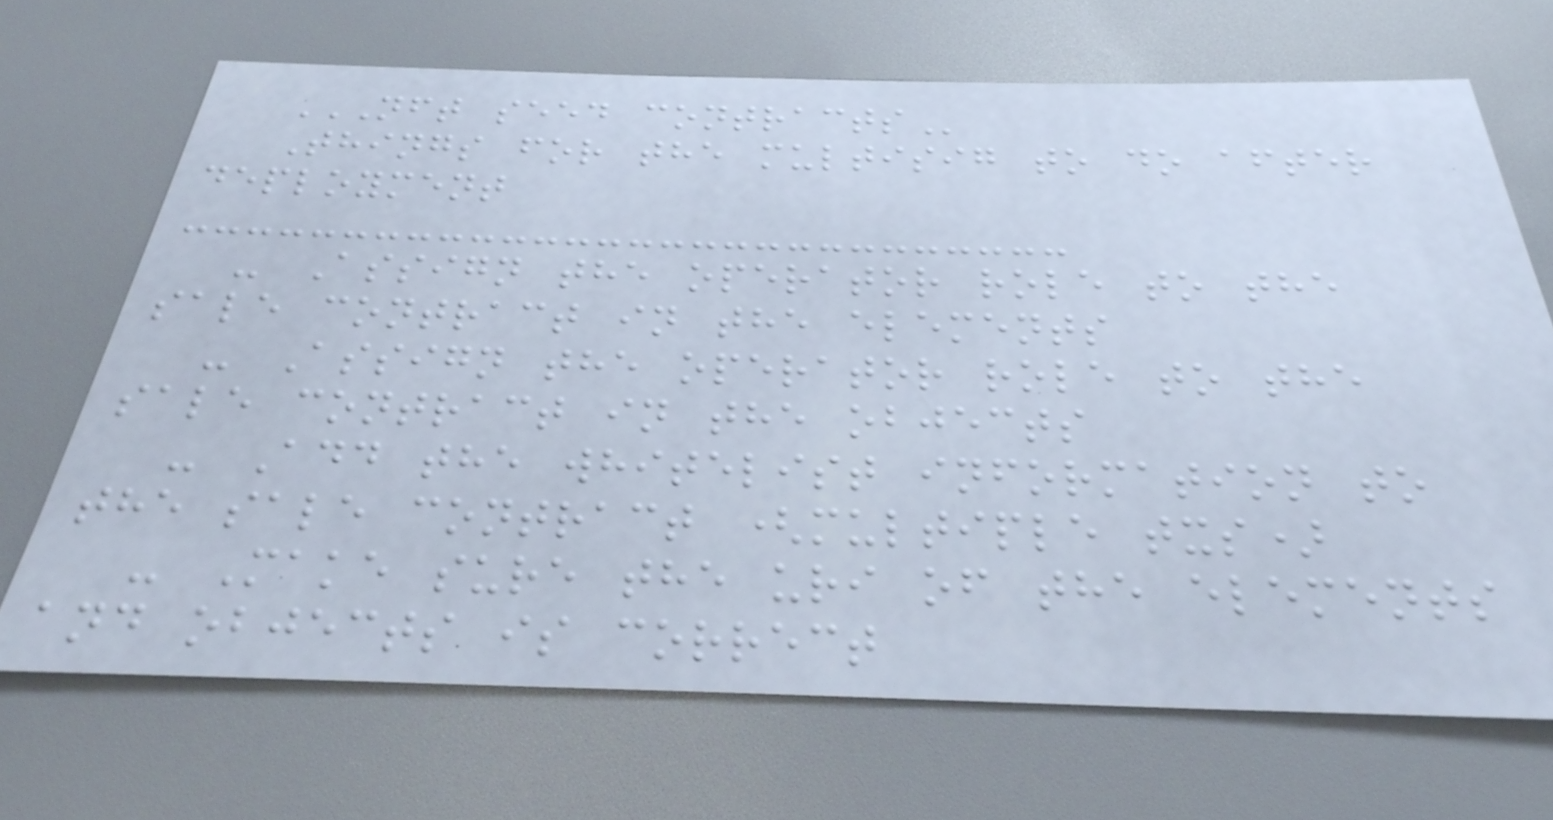NFT SEED CONTRACTS
Things for the multisig to do after
deployment
- Assign the operator role to the
sale contract in the elements
- Assign the operator role to the
sale contract in the objects
- Add the whitelist information to
the sale contract (multiple txs)
- Make sure the uri of the elements
and objects is correct
